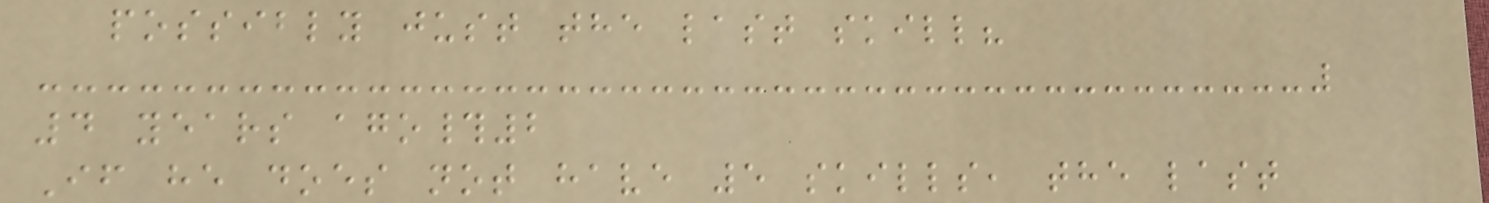possibly just the last skill?
4 years ago#2
If he does not have 5 skills, the last
